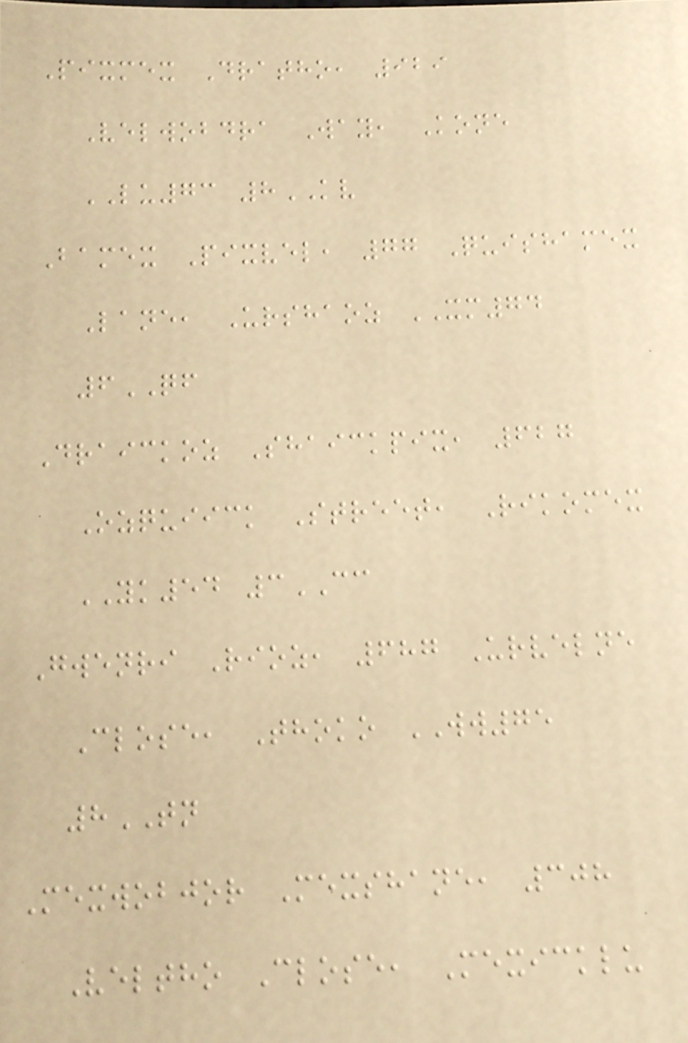Pixmex Dratho, 929
Velwobdra Way, Kone
LU73 8KV
Bamex Pixvel, 77 Quishamex
Lane, Urshaoz XM74
6QF
Draickoz Shaickpix, 627
Ozquiick Street, Rikomex
YK54 3CC
Gwenri Rioz, 687 Urvelne
Close, Thoko WW75
8TN
Mexwobjor Mexshane, 308
Veltho Close, Mexicklu
